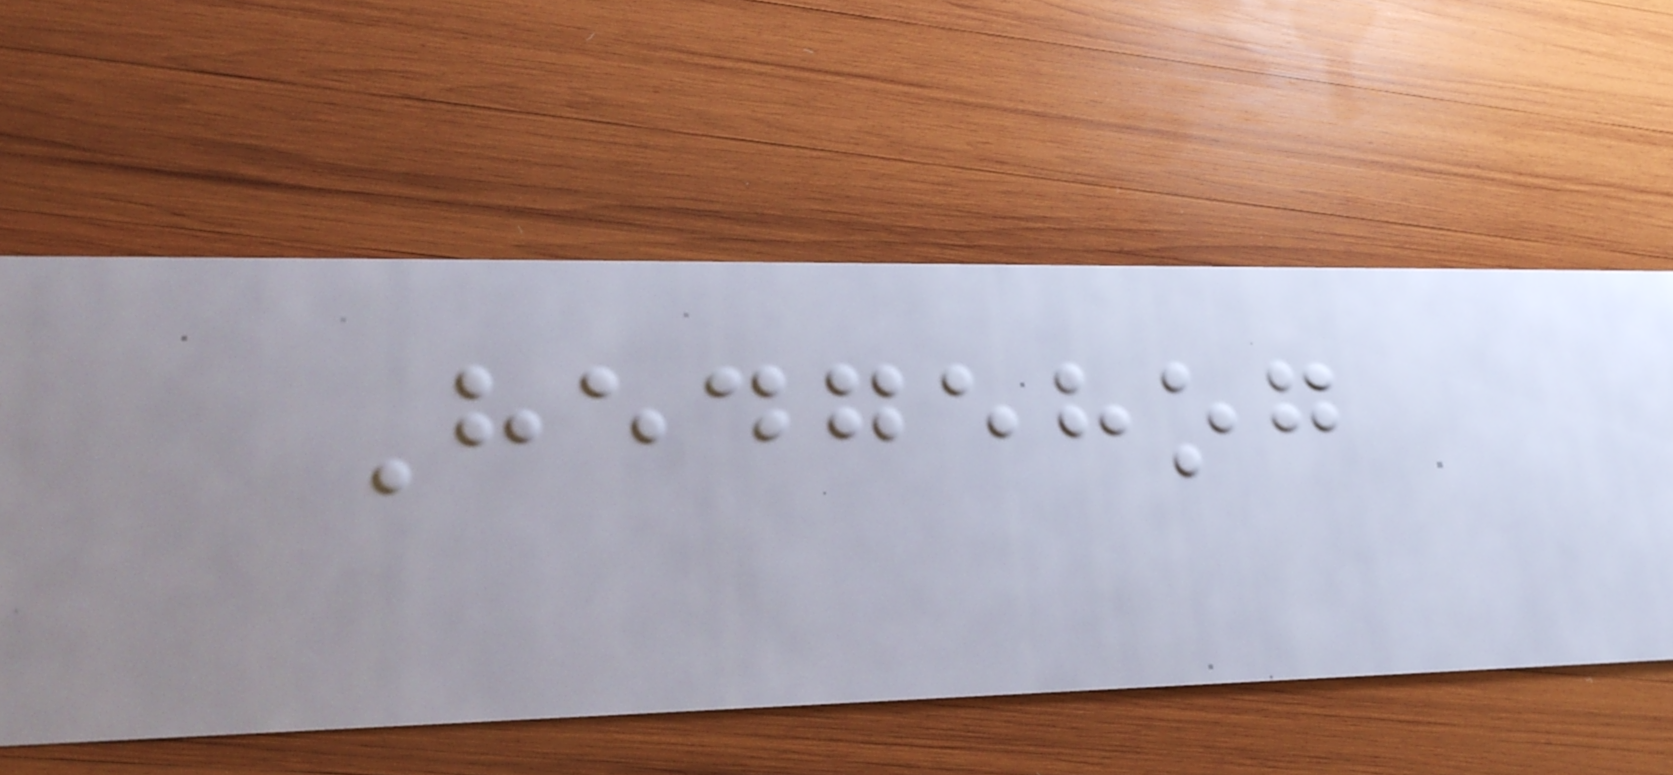Hedgehog
